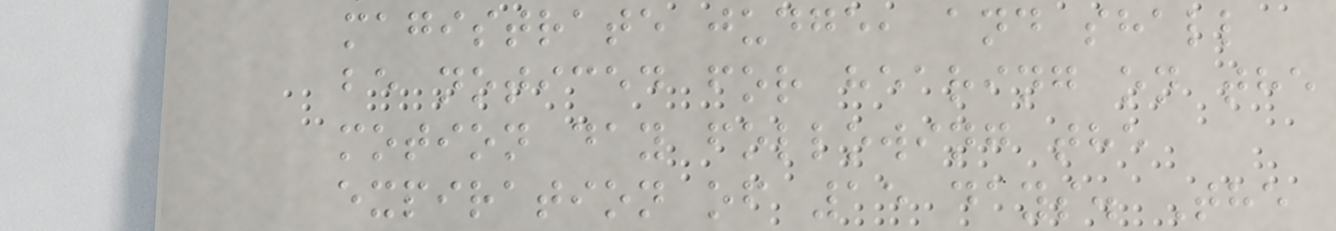magistrate judge, and shall
be noticed for hearing on the
motion day following the
expiration of 15 days. The
